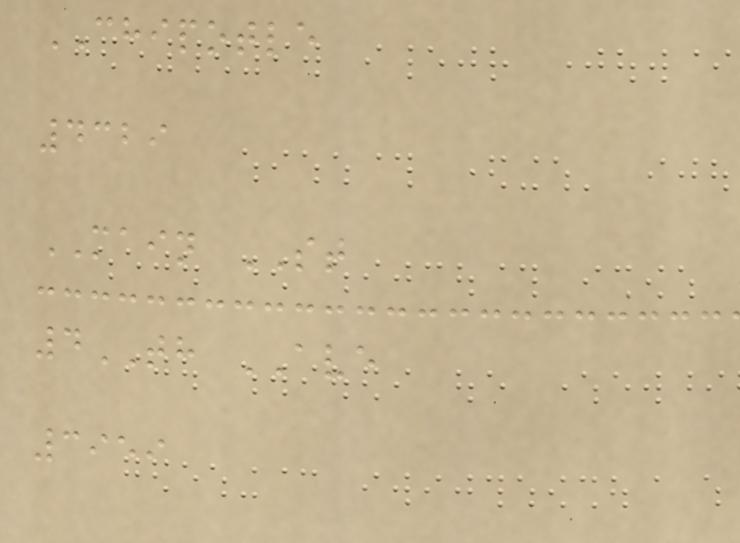CHIPOTLE
4329
MAIN ST
4TH AVE
3959
